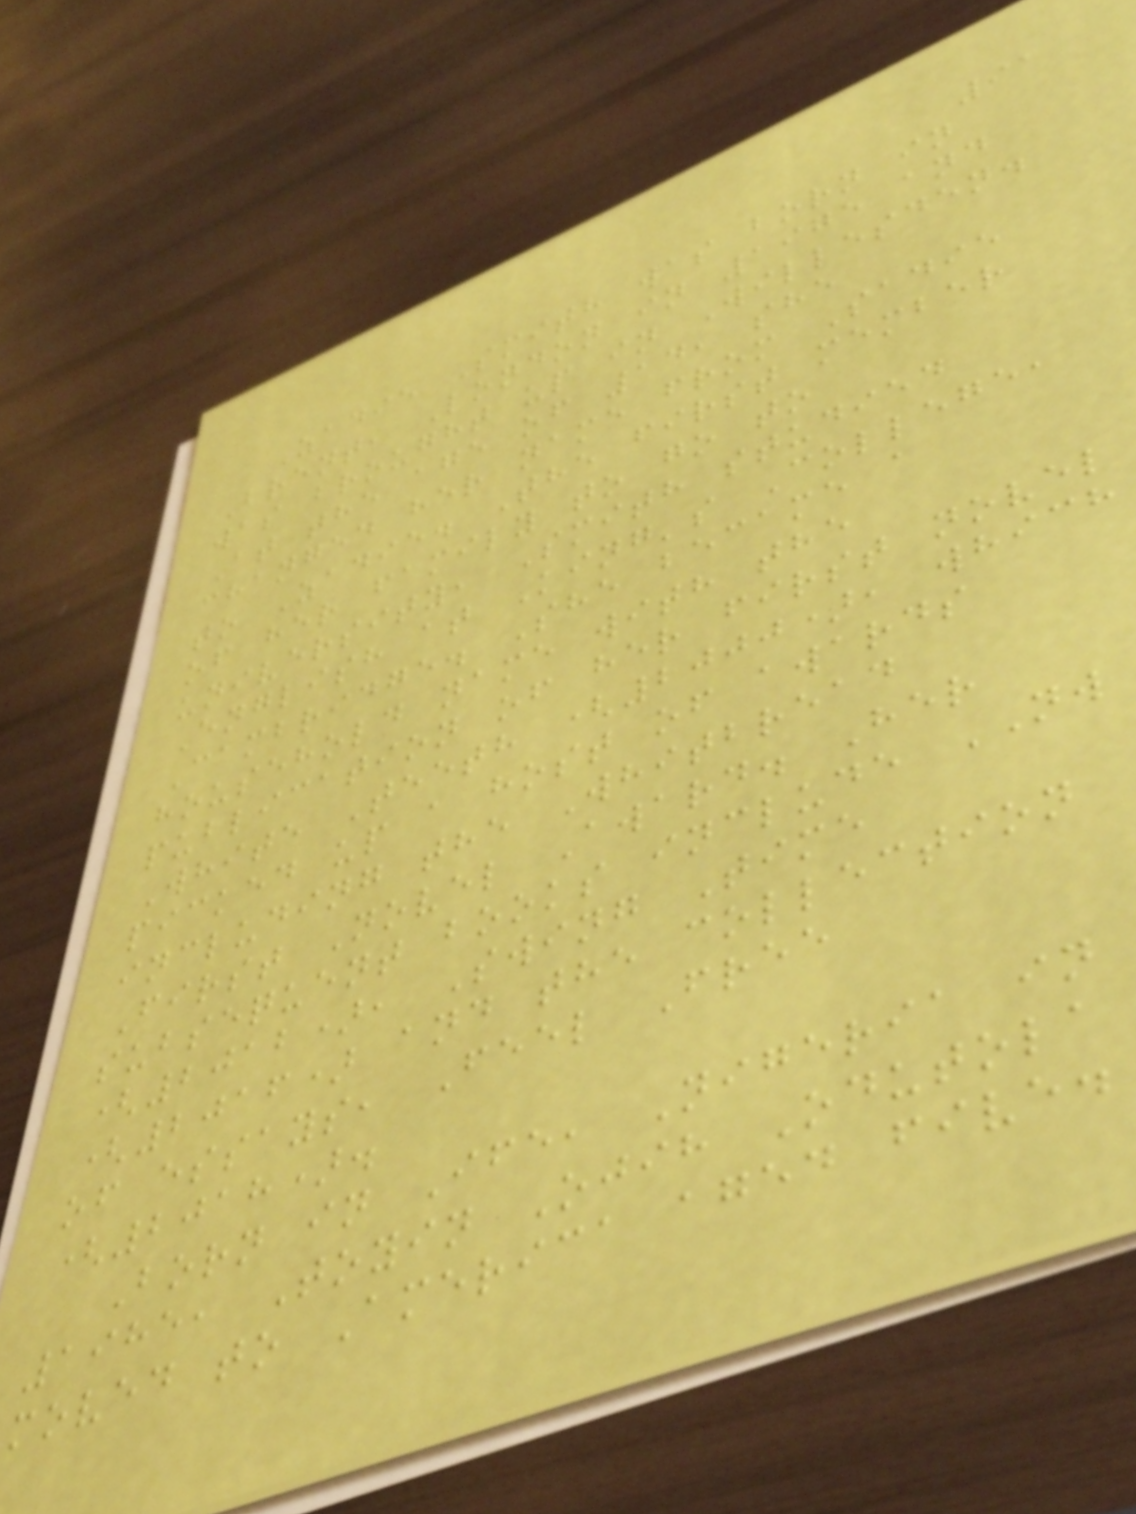91
Zadie Smith was born in
Brent, London in 1975 and
was brought up in Willesden.
At the age of 14, she
changed her name from Sadie
to Zadie. The first member
of her family to go to
university, Smith studied
English at King's College,
Cambridge. She became a
household name with the
publication of her first novel
White Teeth (2000), which
picked up a host of awards
including the Whitbread
First Novel Award. Her
subsequent books include NW
(2012), Swing Time
(2016) and the collection
of essays, Feel Free
(2018).
Born in Ife, Nigeria in
1985, Toyin Ojih Odutola
moved to America aged five.
